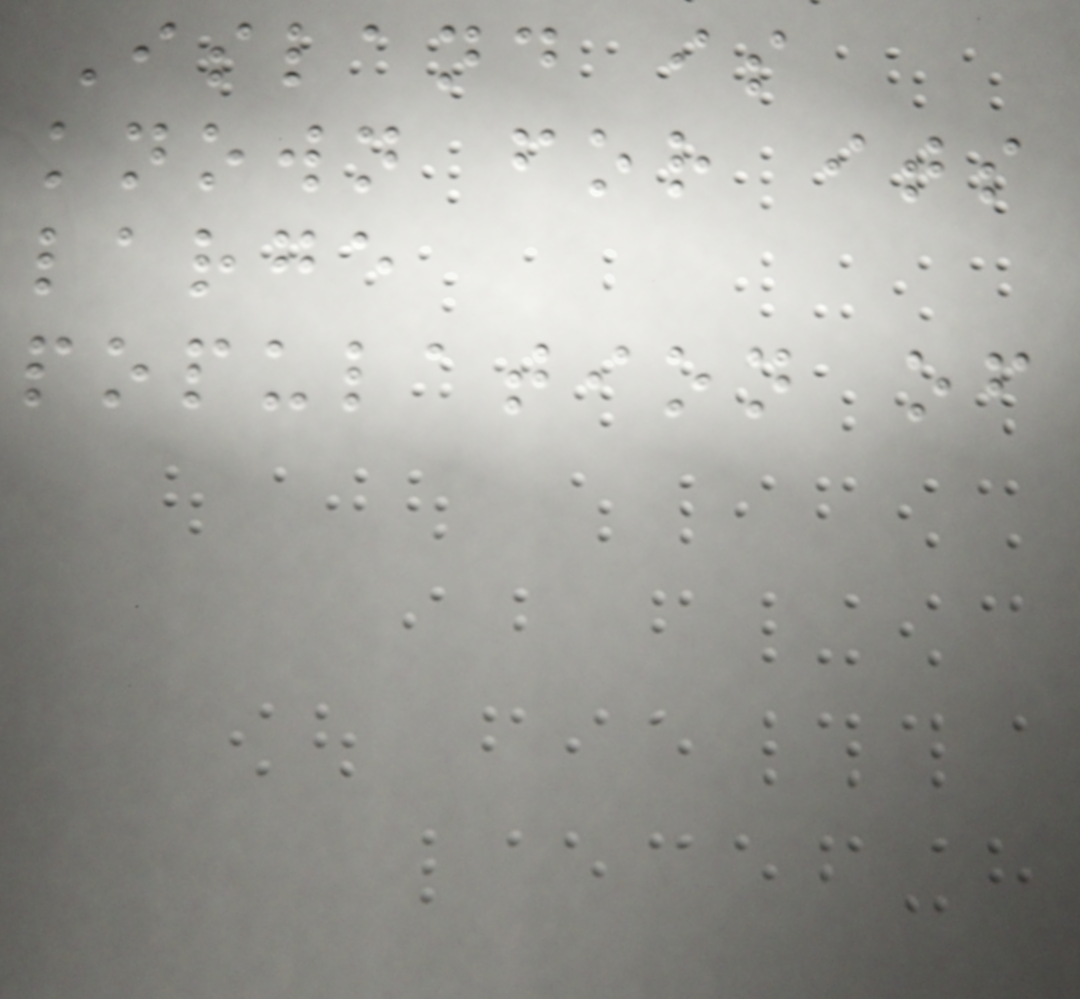Island is
known for its
large
population of
